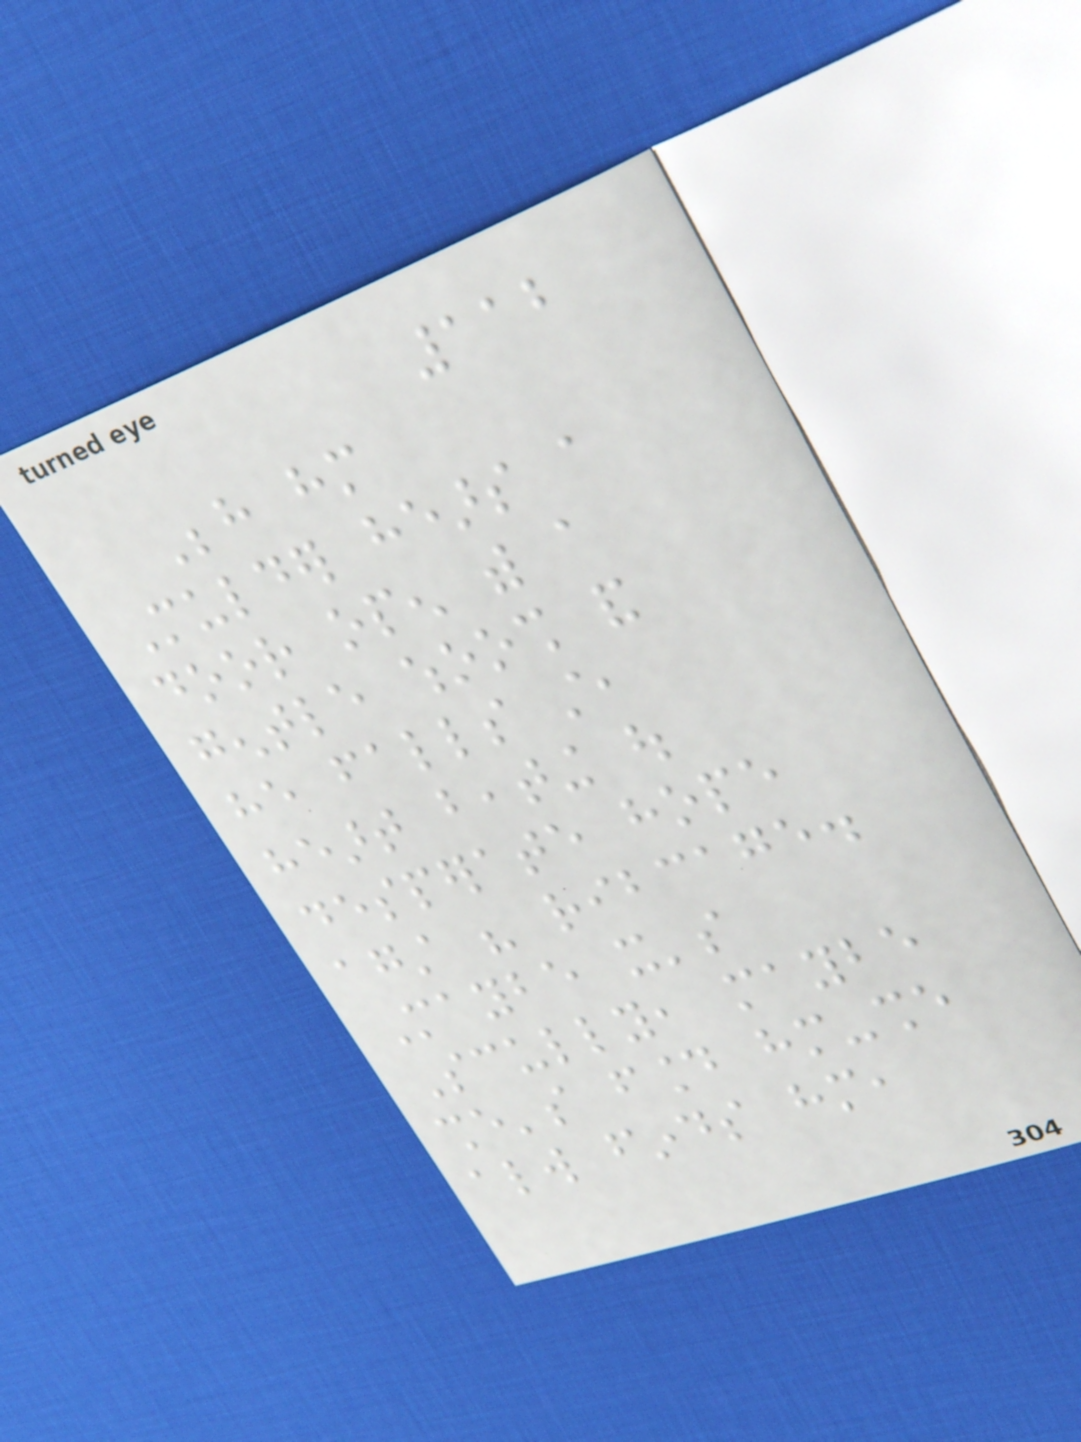112
Behind him
Mulder hears a
door open with a
gentle whoosh and
he falls still,
heart beating out
desperate hope
against his ribcage.
Maybe it's
Scully, maybe
she's found him-she
always finds him,
